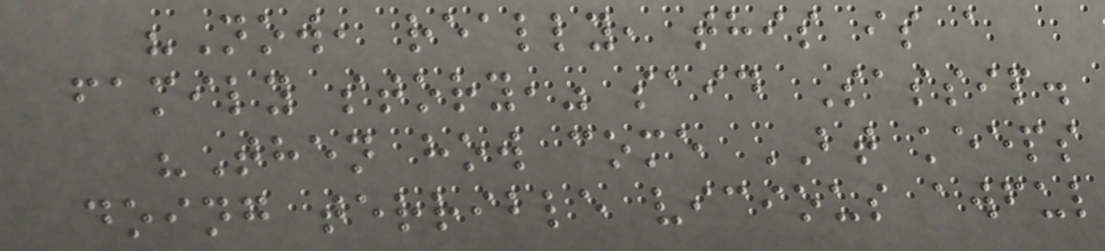"Now, really, this is a
family story," said Sassip.
"Then how come BT keeps
doing terrible vicious awful
